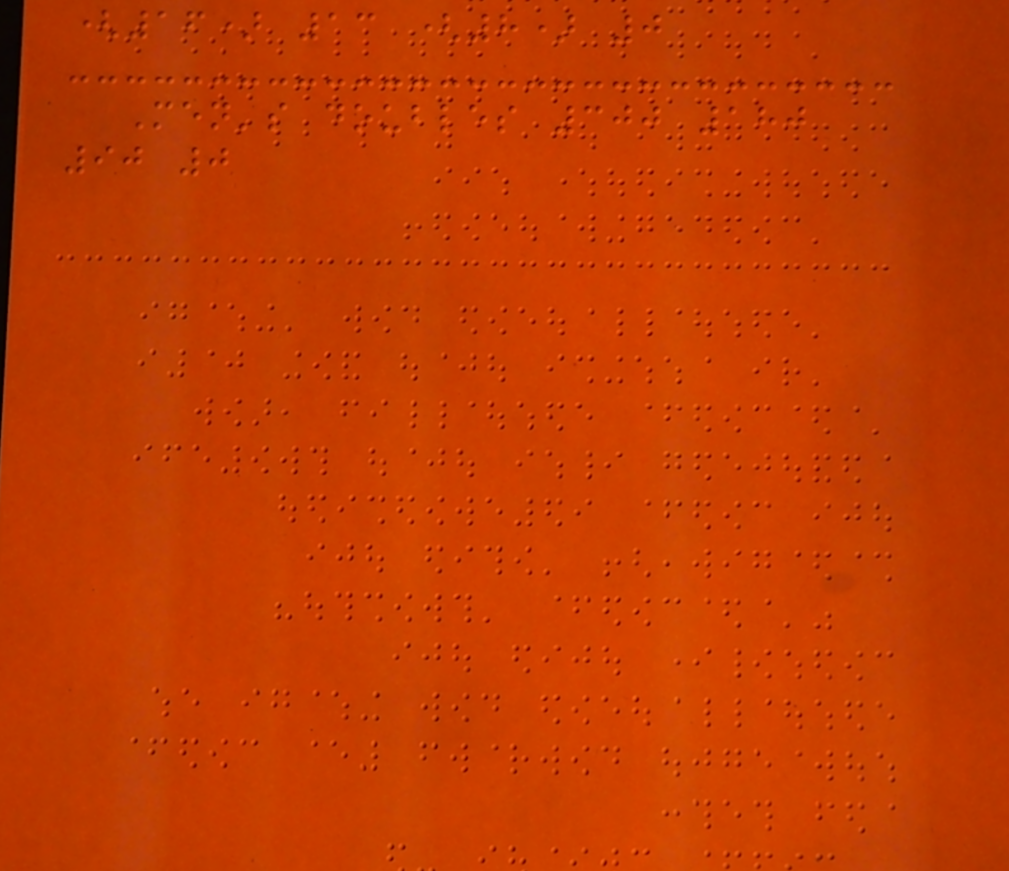(16) 13 (8) 0
Men's doubles 300 180
90 0
